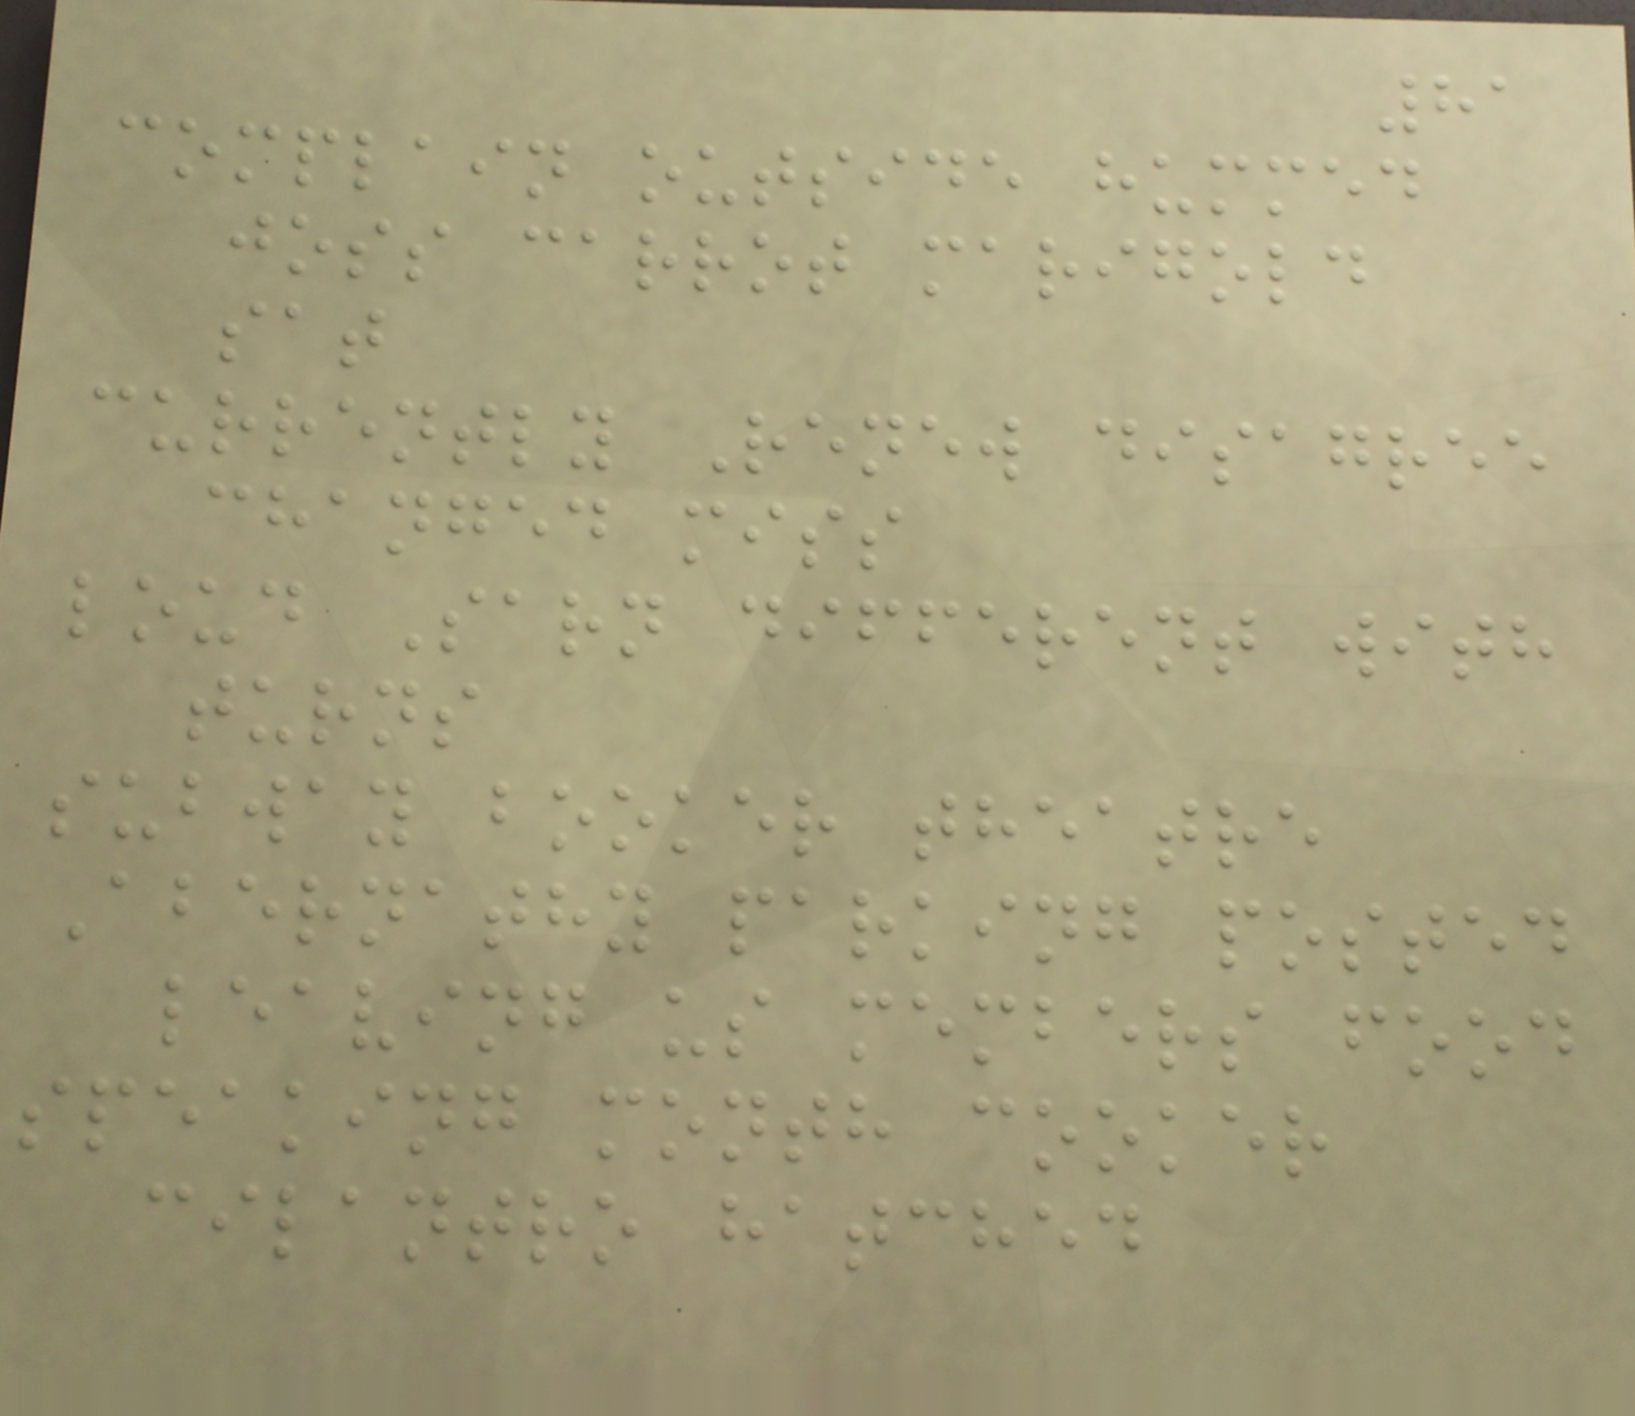81
complain outside hummed
joss carrot marigold
sat
currently Renew disagree
changed miss
loud Sarn different with
turns
subway booker theatre
Abernathy parking posted
leaving us members food
speaking month cooker
cilantro hatched
